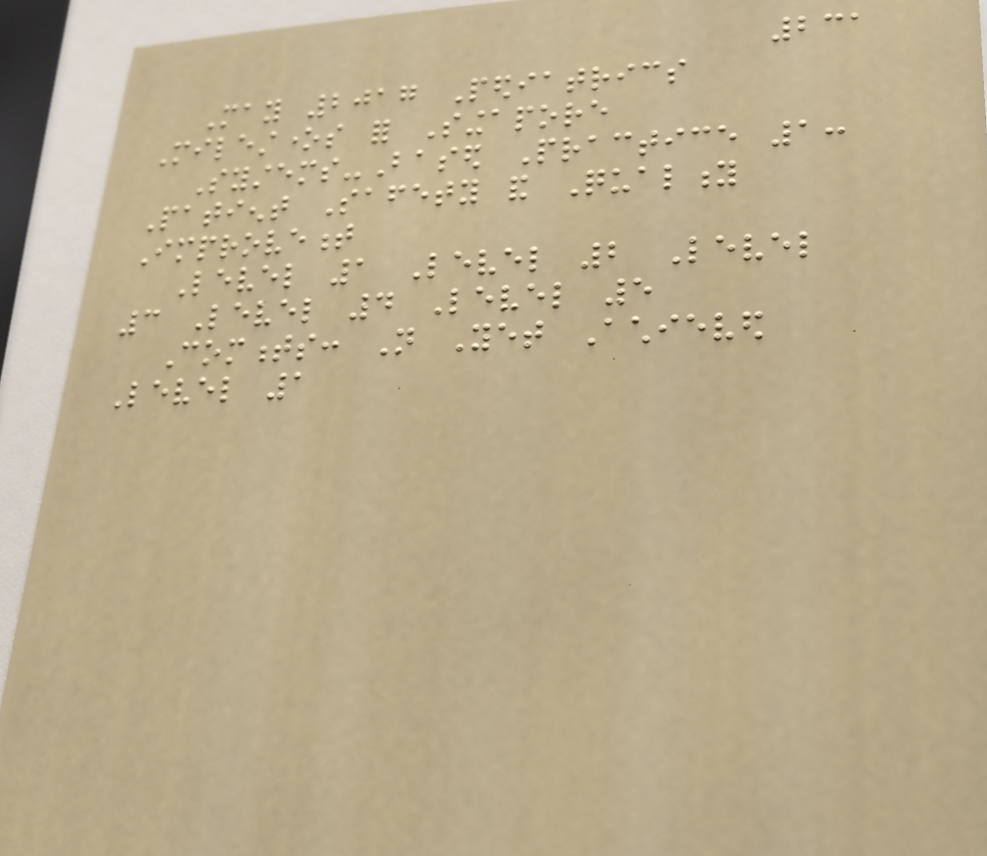231
May 2017 Pediatrics
Milestones for Singapore
Systems-Based Practice 1:
Patient Safety and Quality
Improvement
Level 1 Level 2 Level
3 Level 4 Level 5
Comments: Not Yet Achieved
Level 1
